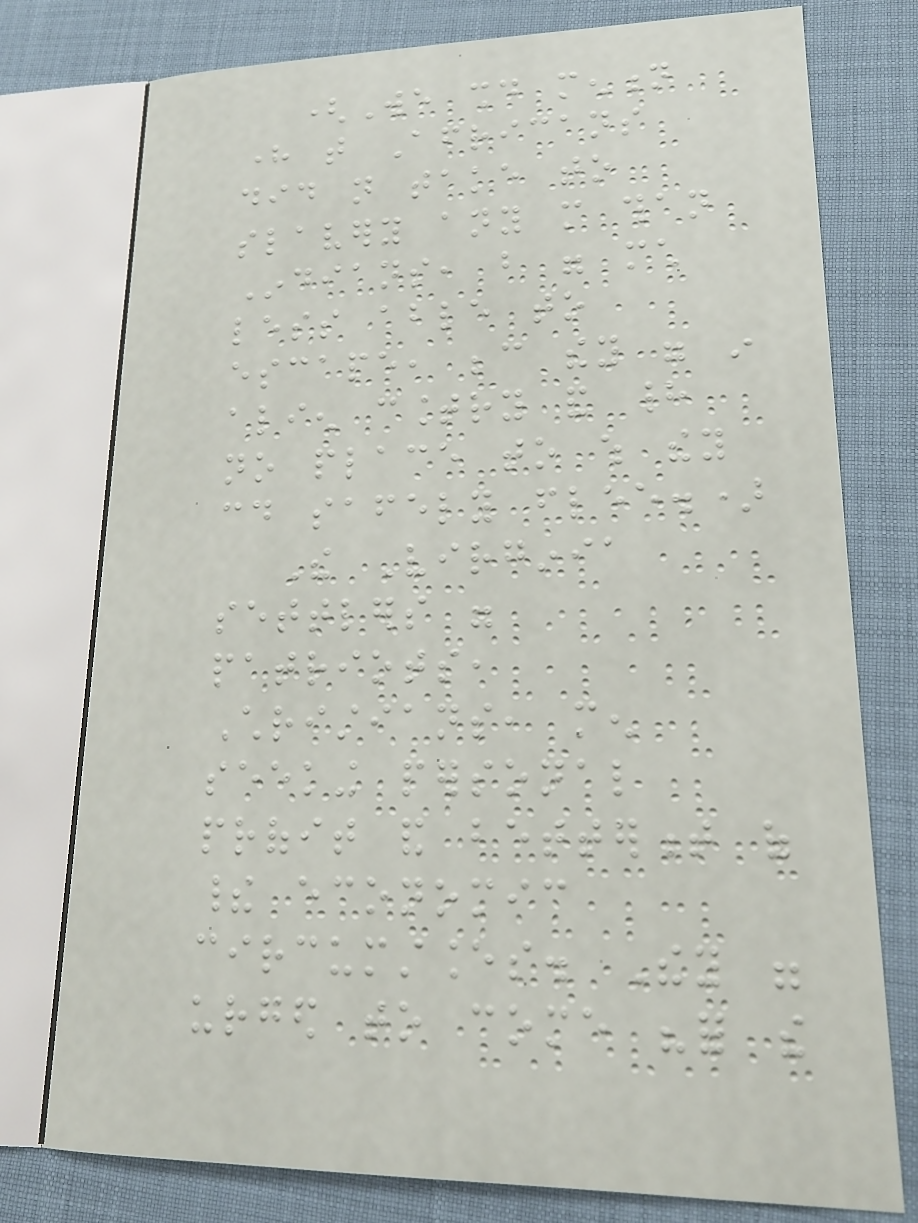(We should mention
here that Africans
did not take to
slavery any more than
Indians, but were much
less able to
escape, because they were in
alien country and had
no place to which they
could safely flee.)
The Virginia
settlers were
patriots,
Christians, men
seeking personal
profit and betterment of
their economic
circumstances. They were
urged to come "for the
